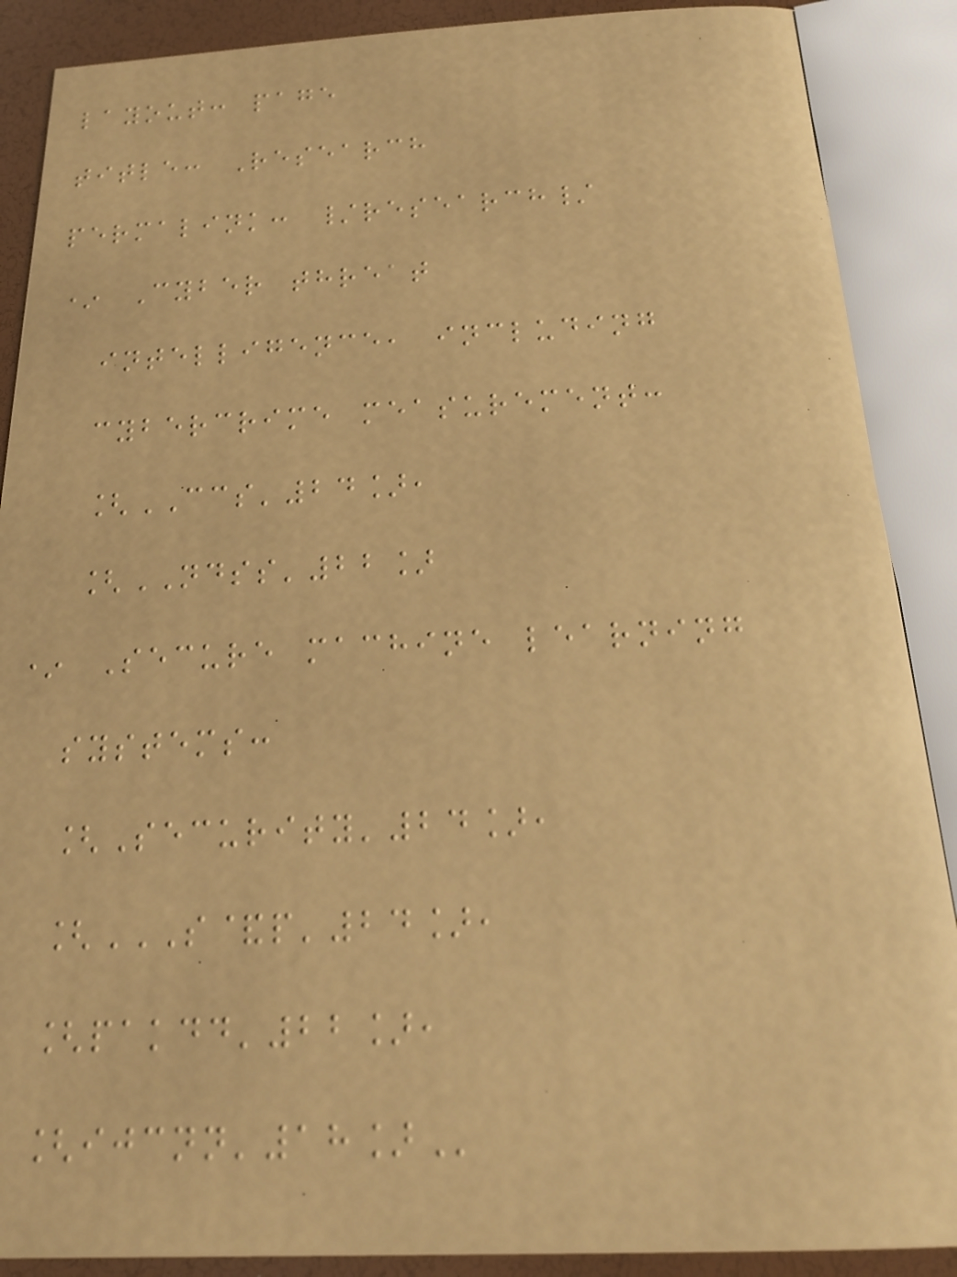layout: page
title: Research
permalink: /research/
* Cyber threat
intelligence, including
cybercrime measurement:
[CCS'24],
[NDSS'22]
* Secure machine learning
systems:
[Security'24],
[S&P'24],
[PAKDD'22],
[IJCNN'18]
